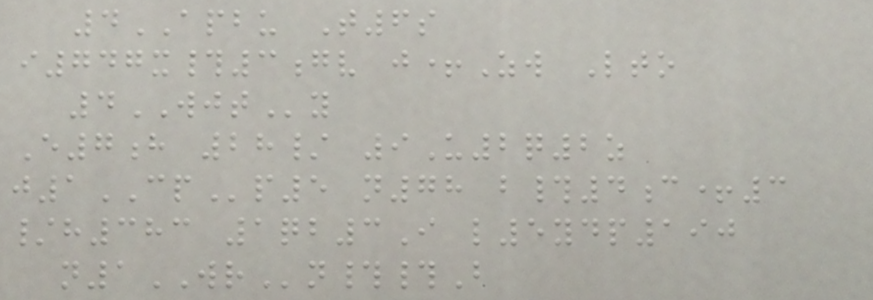4APBU T6s
i747x#3gv j+Zw Lto
4WJTy
E7h 28/ 9U2q2z
j1CPp5 n78 b#4c+3
/h383 1qb3I l5ydp190
n1WRn##B
